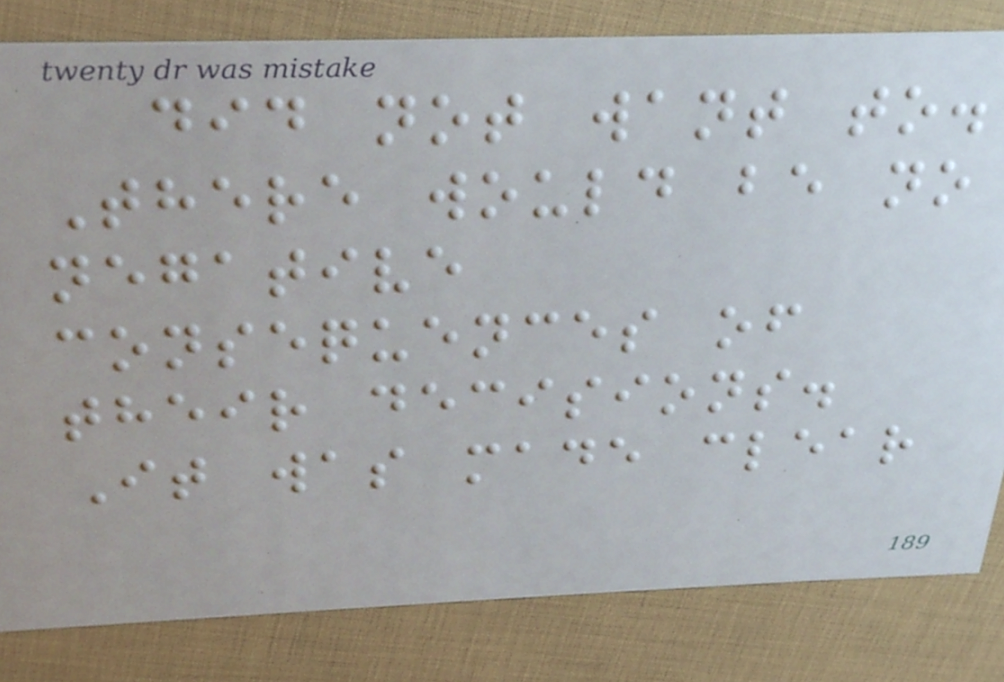did not want to.
There would be no
negative
consequences of
their decisions.
It was made clear
